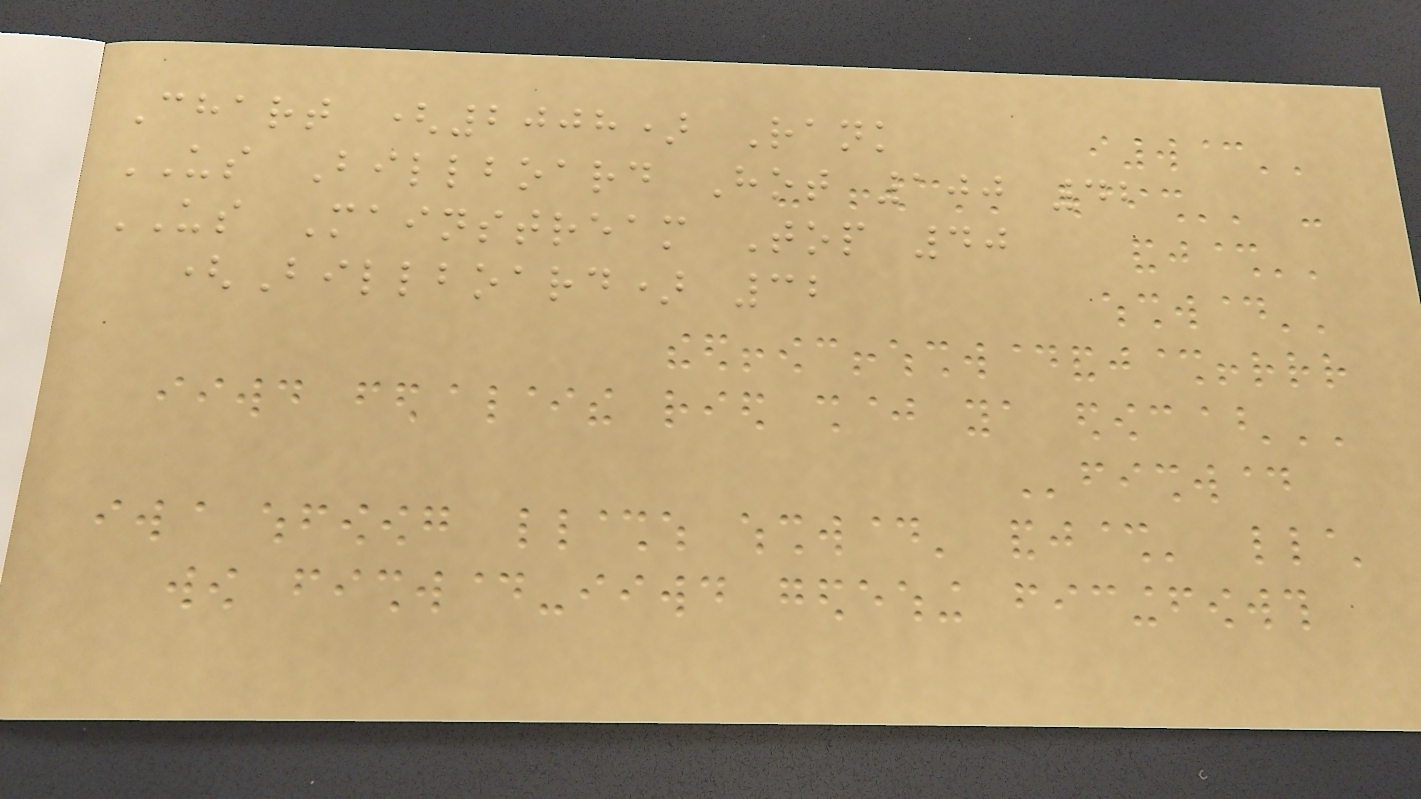Chart (2008) Rank
US Billboard Hot 100 42
US Mainstream Top 40
(Billboard) 32
